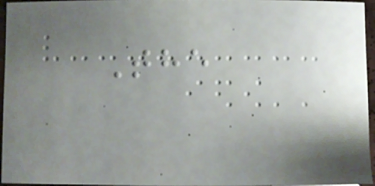The
